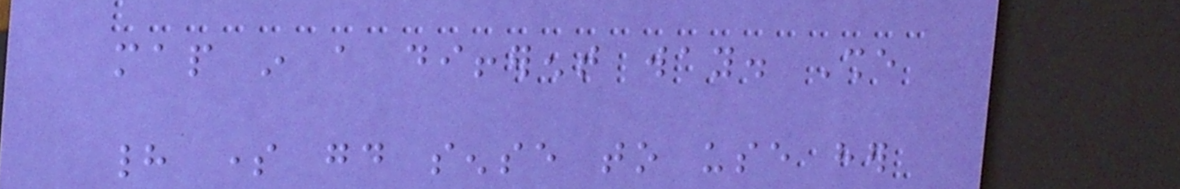map in a different way. She
had some good sense to use her
